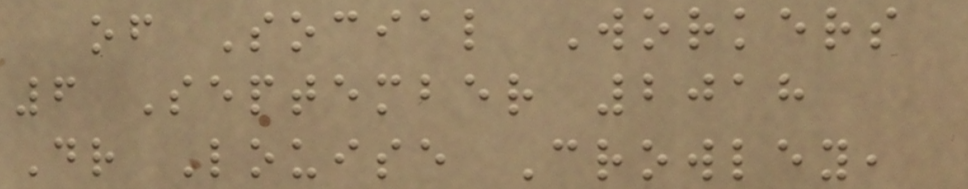of Social Workers
6 September 2018
Dr Louise Crowley,
